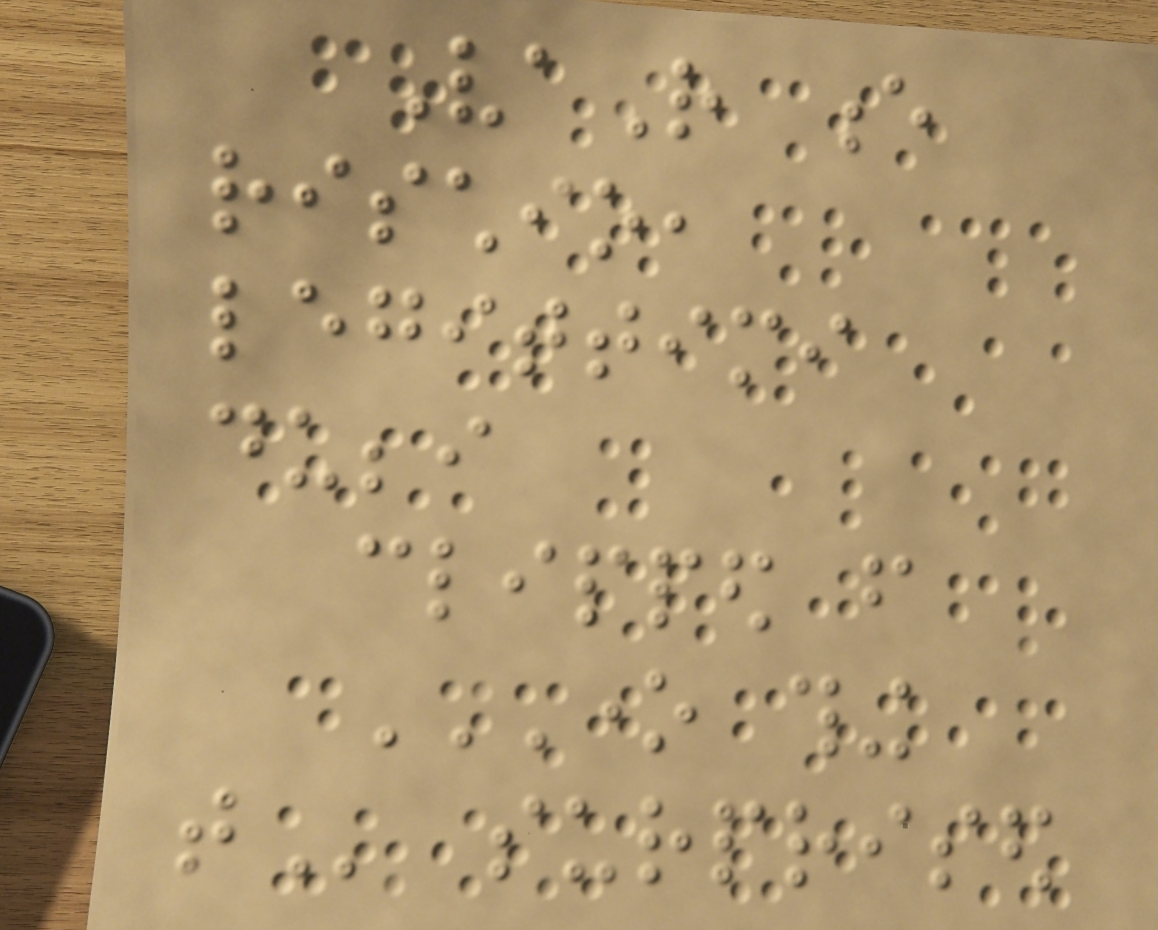VaR e
rischio,
legittimi
dubbi
clipped from
ONE THING
THAT surprised
